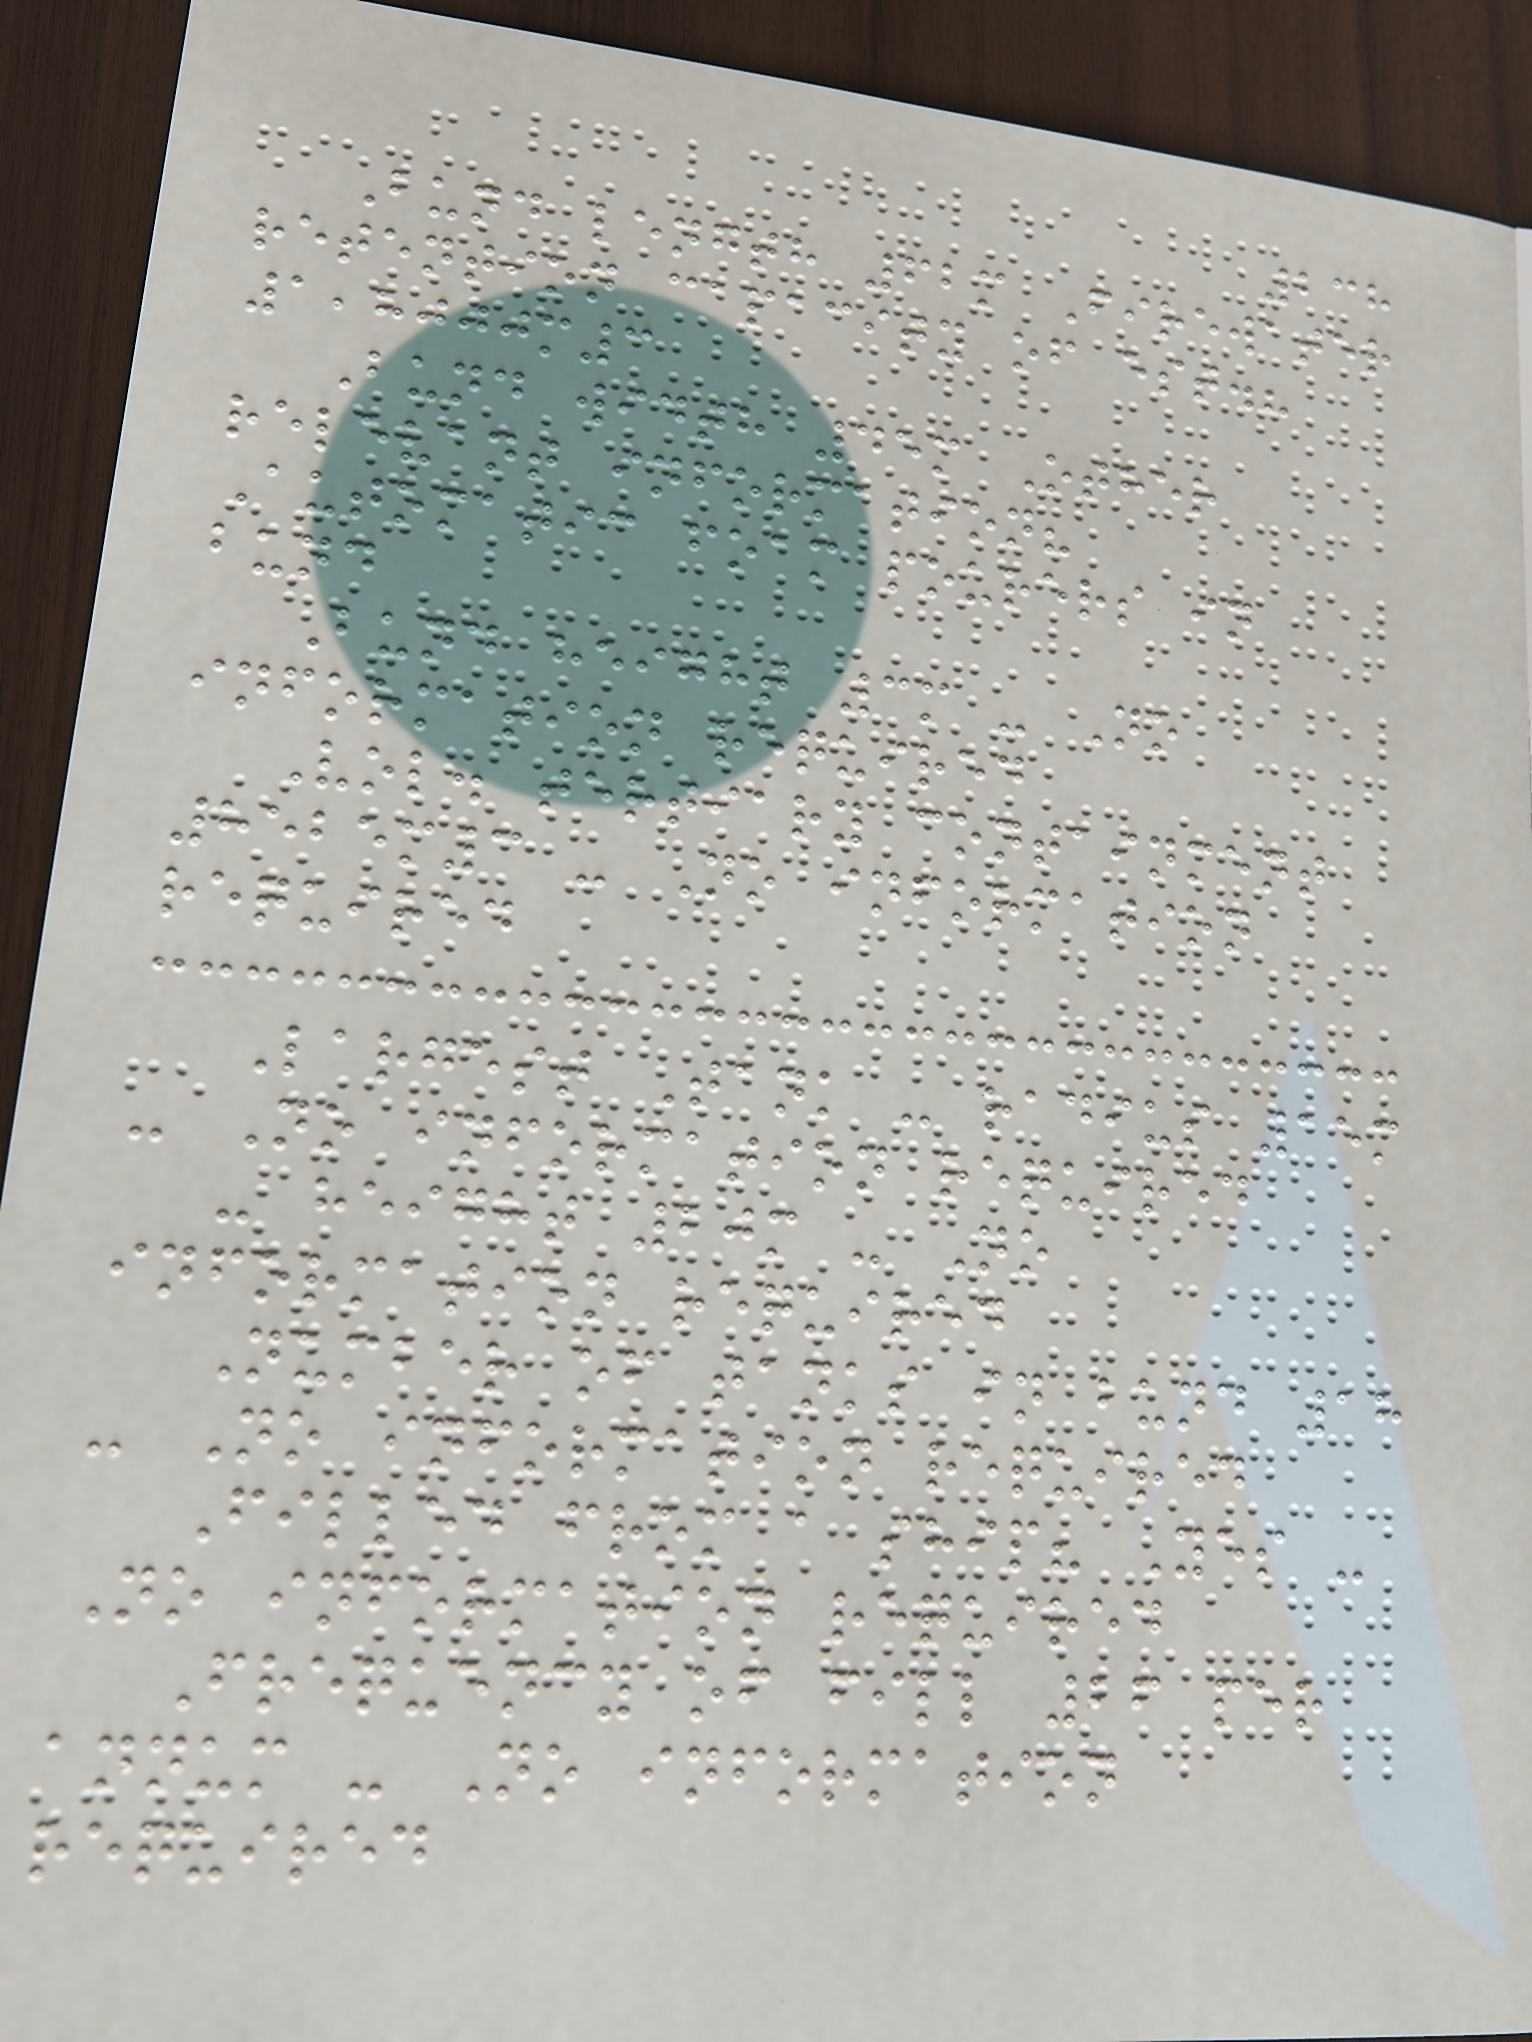238
Bund length 62m Firewater
retention capacity of est.?
1,8000m3
Bund width 45m Other
relevant information?
Automatic foam pourers in
bund
Bund height 3m - No
information required
Vol. tertiary containment
8525m3 - No information
required
Largest Tank - radius 15m
- No information required
- height 20m - No
information required
Number of tanks in bund 18
- No information required
Filled from a ship? Yes -
No information required
Frequency of fill 26 per
annum - No information
required
